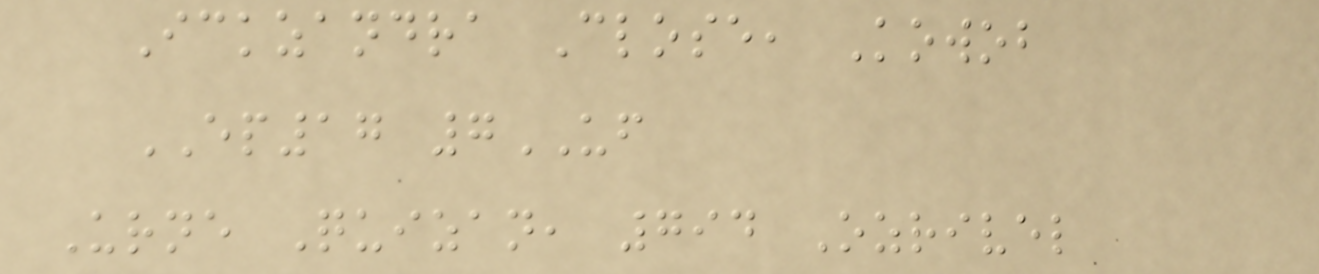Ickzandra Close, Kowob
EP17 7UF
Urne Quizan, 794 Ozrivel
